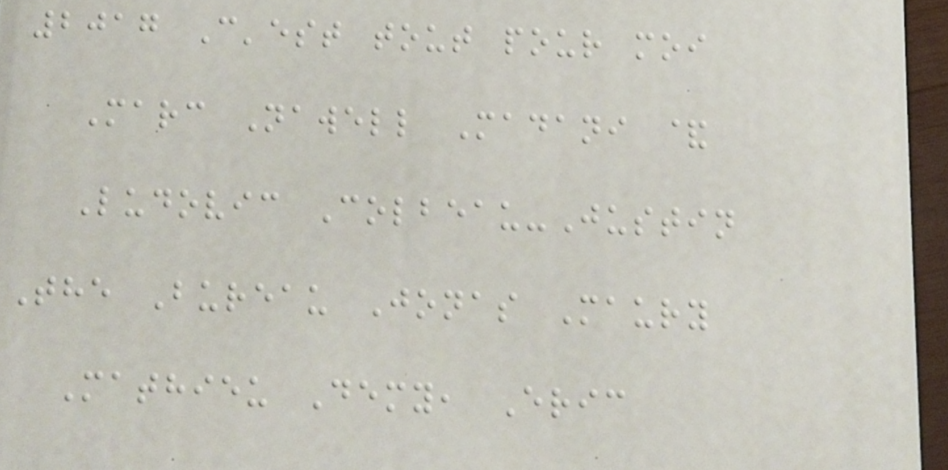2017 C'est tout pour moi
Marc Nawell Madani &
Ludovic Colbeau-Justin
The Bureau Jonas Maury
Mathieu Demy, Eric
